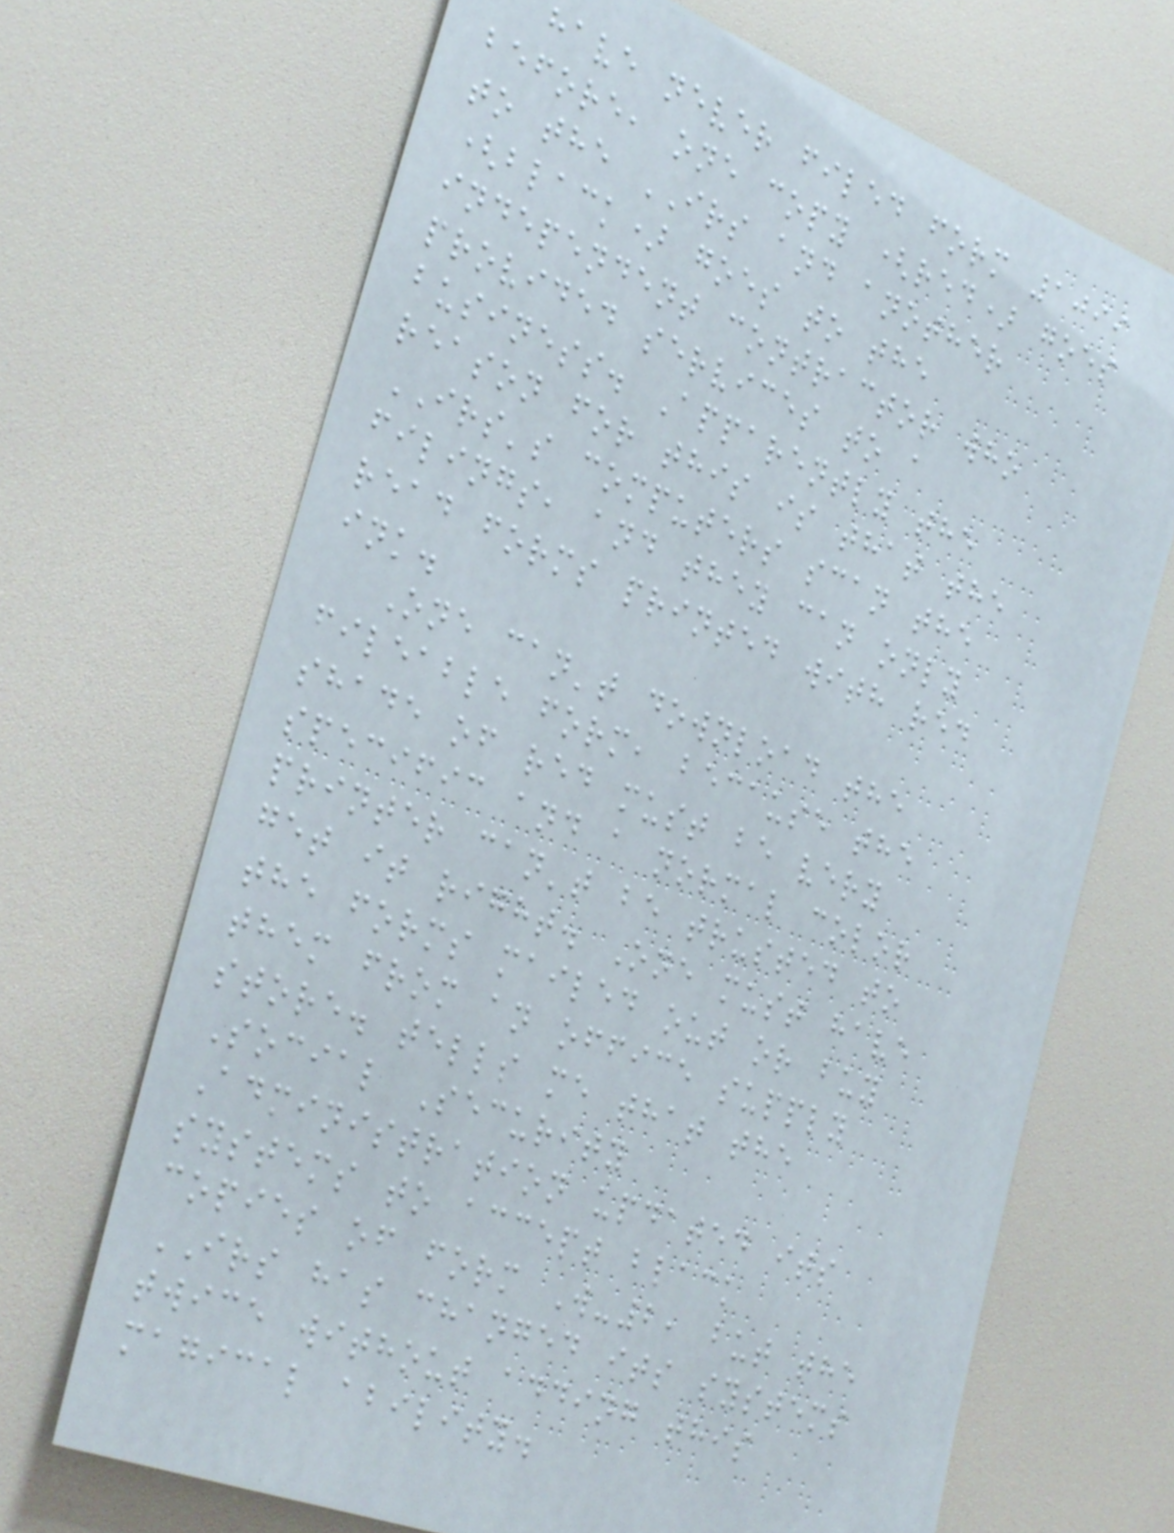have never filed form 1099
before, one copy (red) goes
to the IRS and another
(black) goes to the
independent contractor who
provided services to a
business. Apparently the
reason for this is that the
IRS's computers scan the
filings, and they can only
read forms printed with red
ink.
One can't download the
fileable form, because the
shade of red must be very
specific and a normal color
printer can't be trusted to
get it right. One must have
the forms mailed out or buy
them from an office supply
store. tells me that the
Social Security
Administration updated its
systems to accept black
copies of form W-2, but the
IRS has changed its systems
twice without adding this
magical ability.
